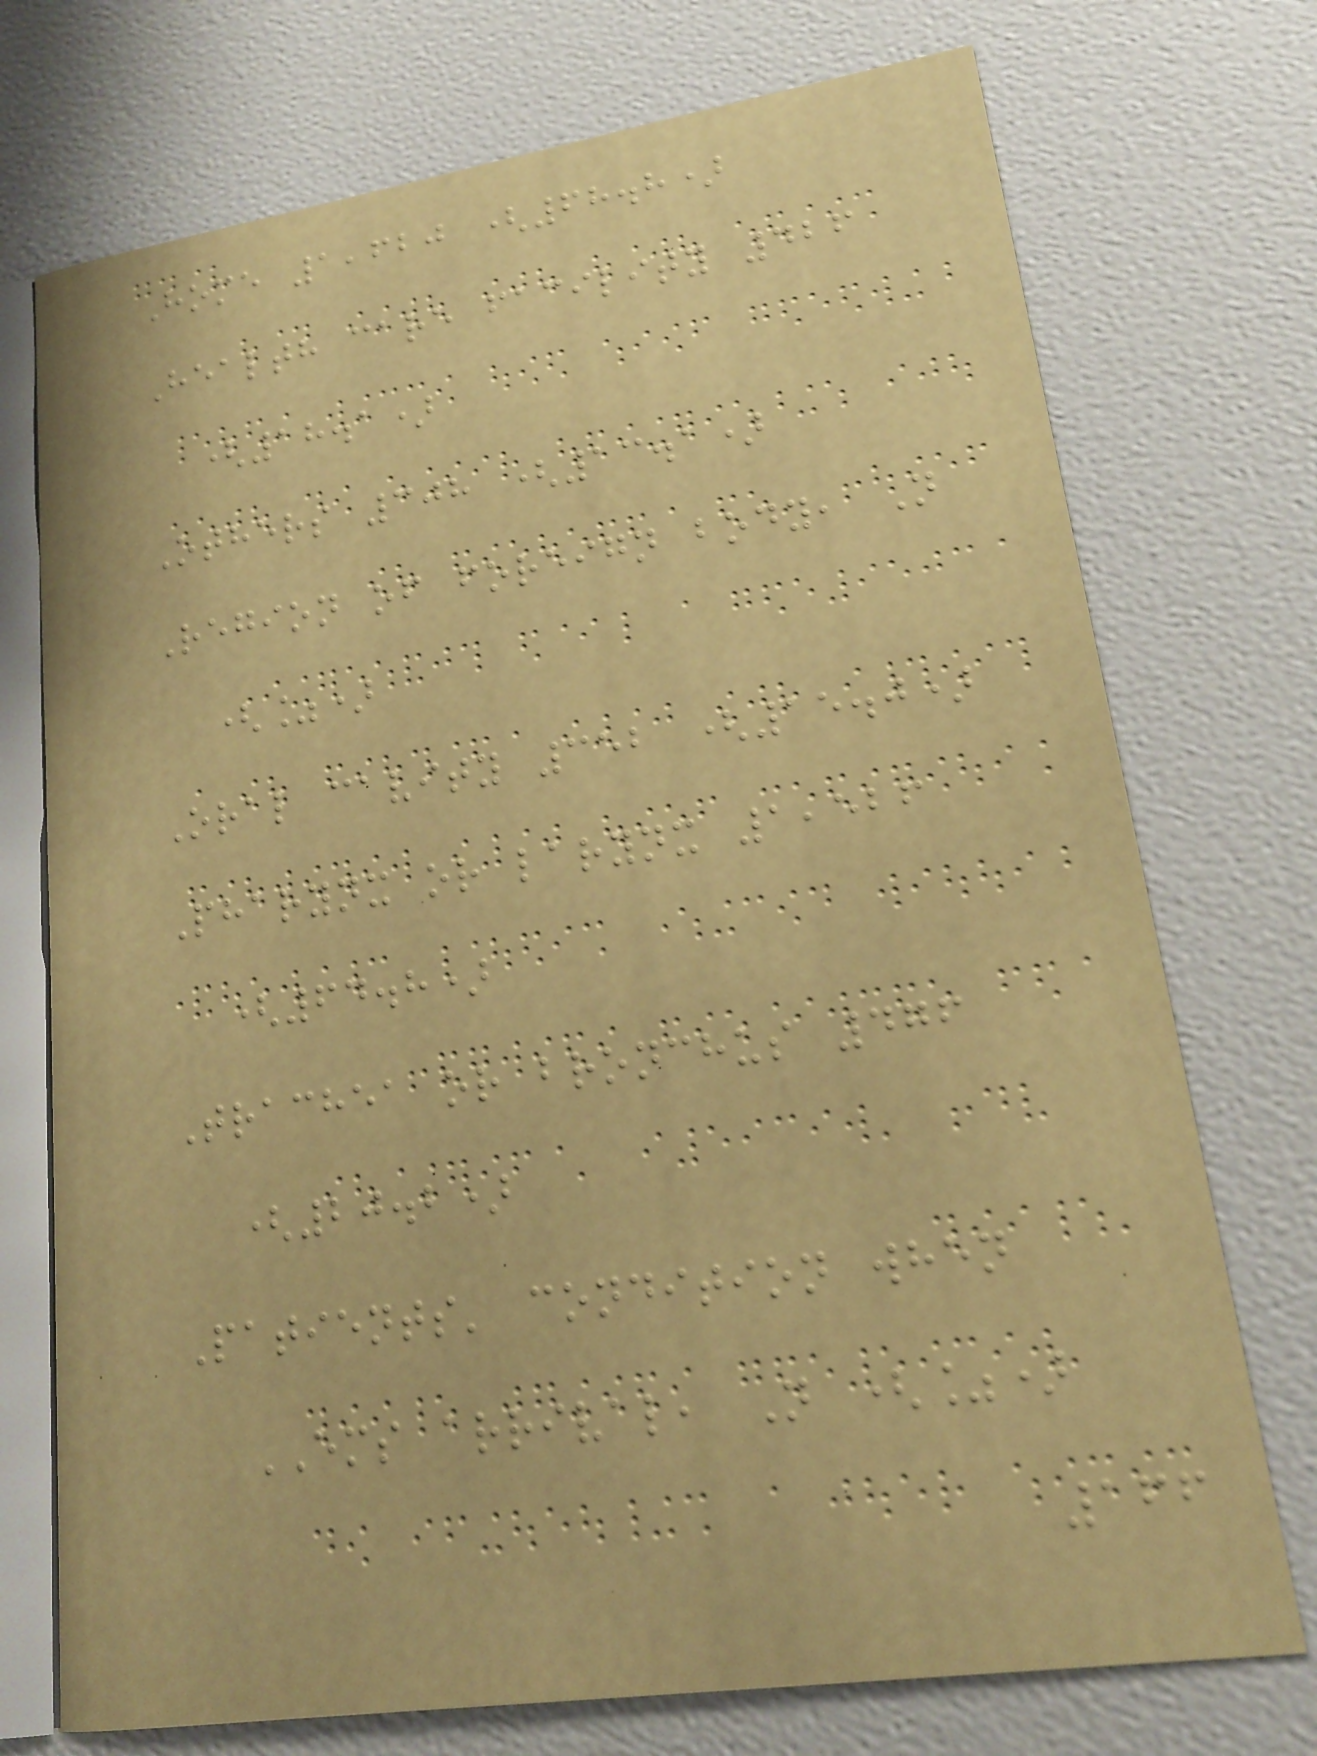Home 1,620 (68.8)
Health care facility 426
(18.1)
Others 308 (13.1)
Region of foreign body, N
(%)
Oral cavity 352 (15.0)
Pharynx or larynx 1,526
(64.8)
Trachea or bronchus 476
(20.2)
Patients' condition when
EMS arrival, N (%)
166
